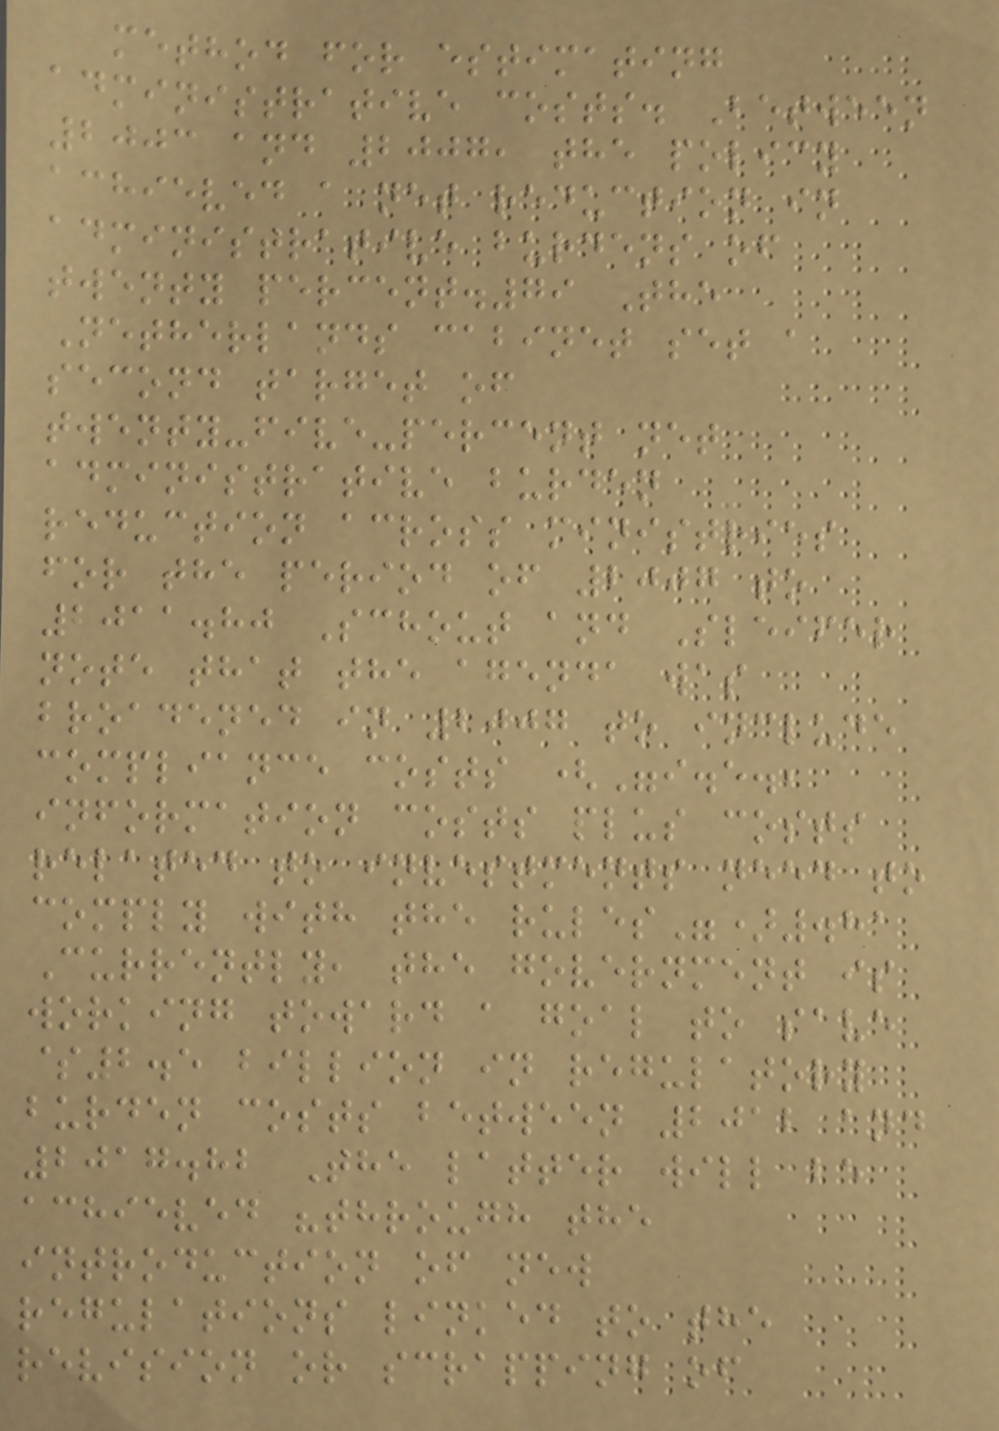method for estimating
administrative costs. Between
2003 and 2007, the policy
achieved a net reduction in
administrative burdens of
twenty percent.79 The
Netherlands cabinet set a
second target of
twenty-five-percent net
administrative burden
reduction across ministries
for the period of 2007 to
2011.80 Schout and Sleifer
note that the agenda was
broadened in 2007 to include
compliance costs ("i.e.,
information costs plus costs
related to investments need to
comply with the rules").81
Currently, the government is
working toward a goal to save
$2.5 billion in regulatory
burden costs between 2012 and
2017.82 The latter will be
achieved "through the
introduction of new
regulations linked to the
revision or scrapping of
